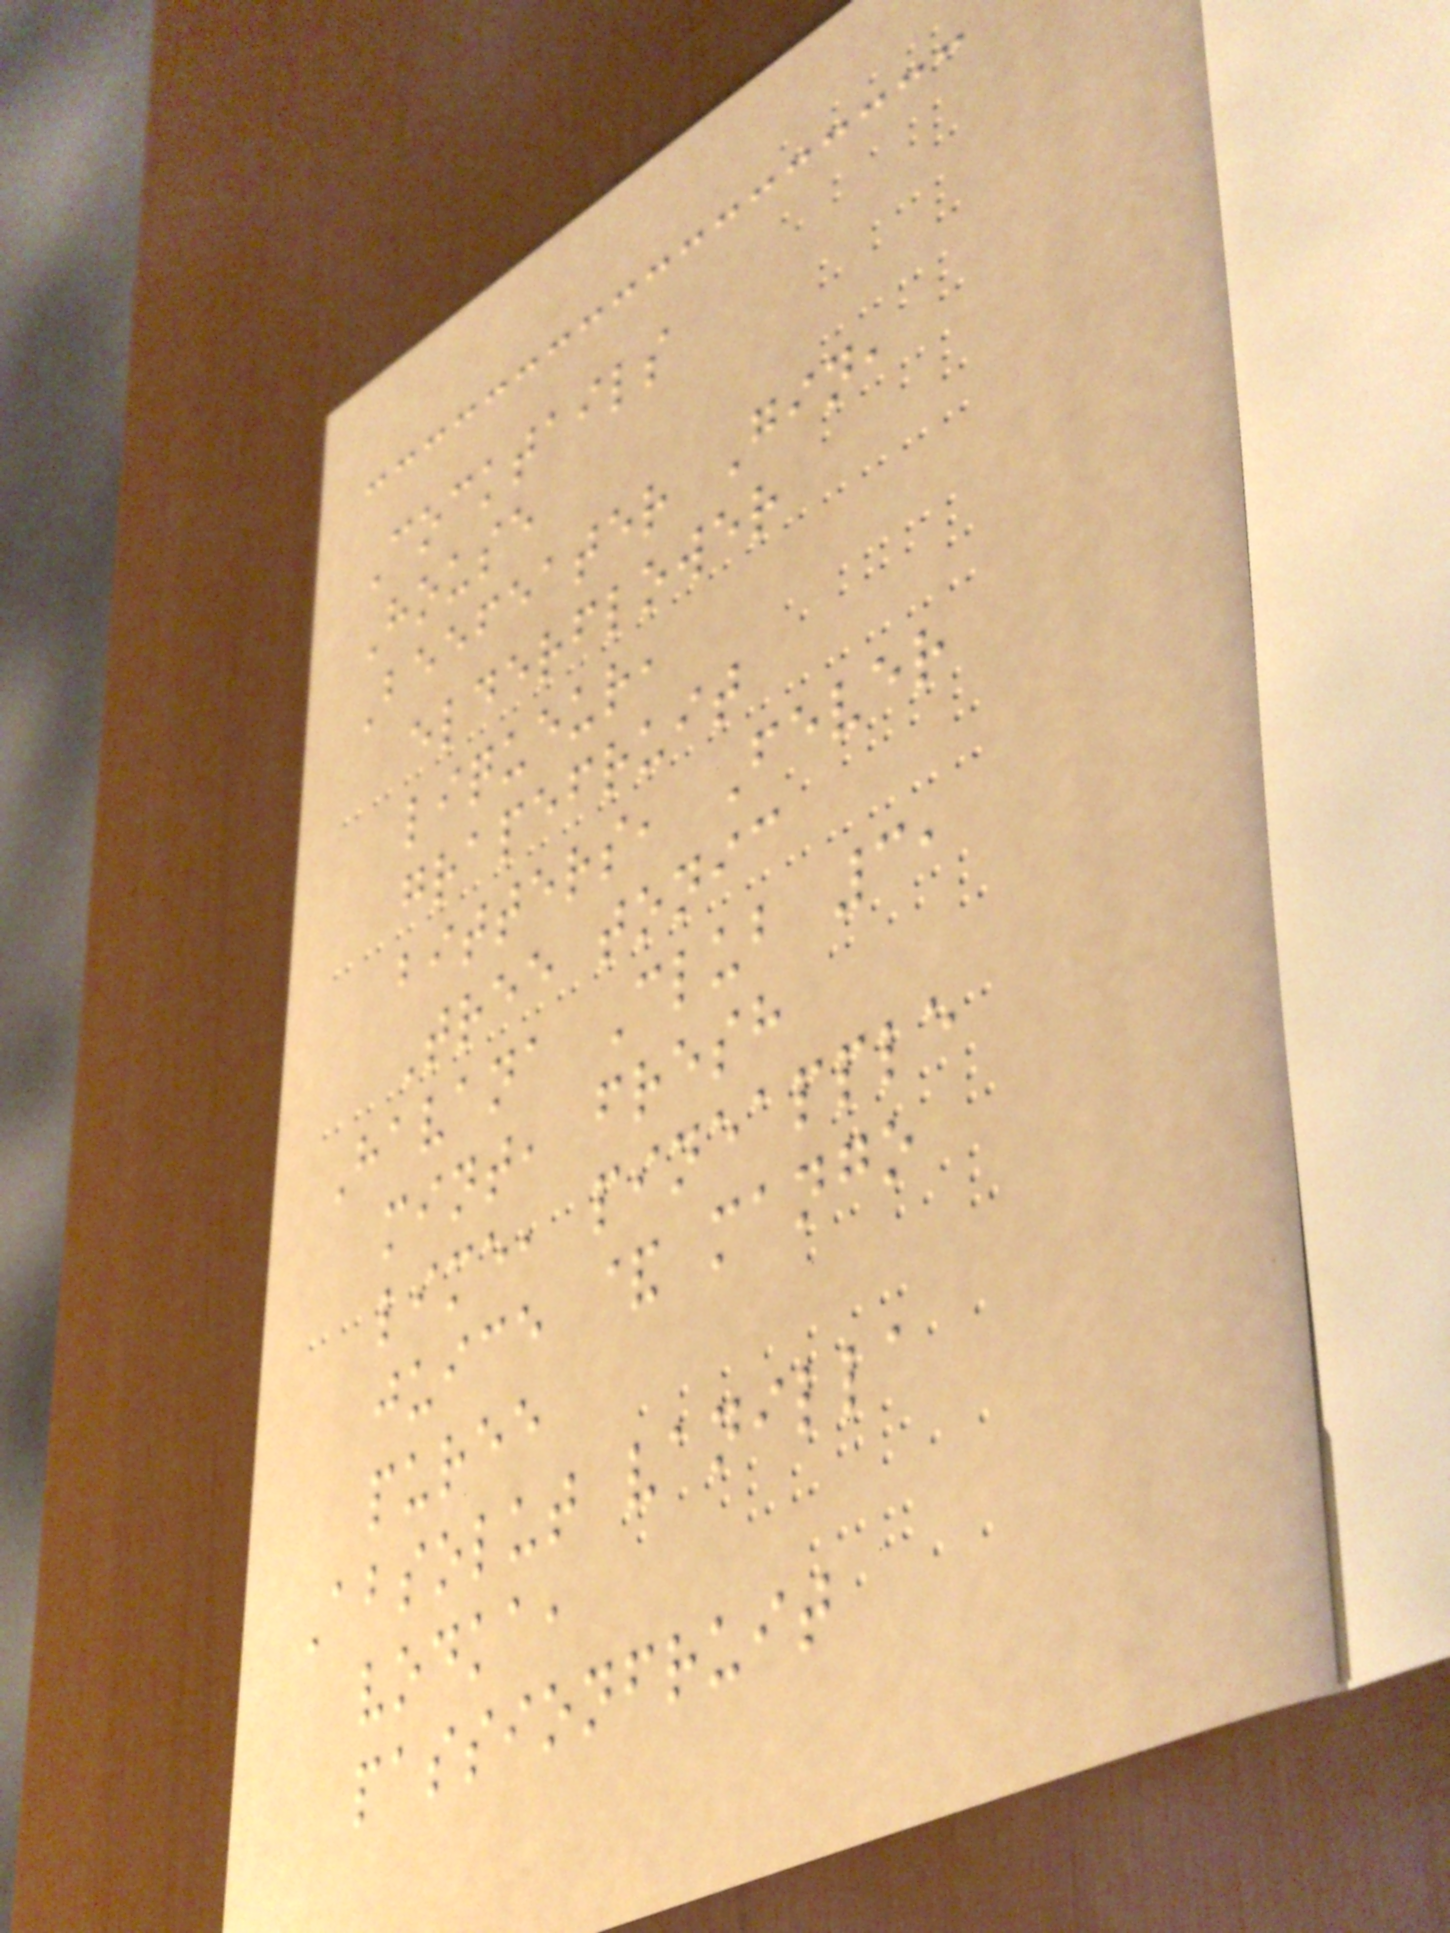Cocktails
House
Beefeater Gin,
elderflower
liqueur,
grapefruit
bitters, Fever
Tree tonic
Havana Club 3,
mint, fresh
lime, pineapple
juice & mango
puree
Absolut vanilla
vodka,
passionfruit
